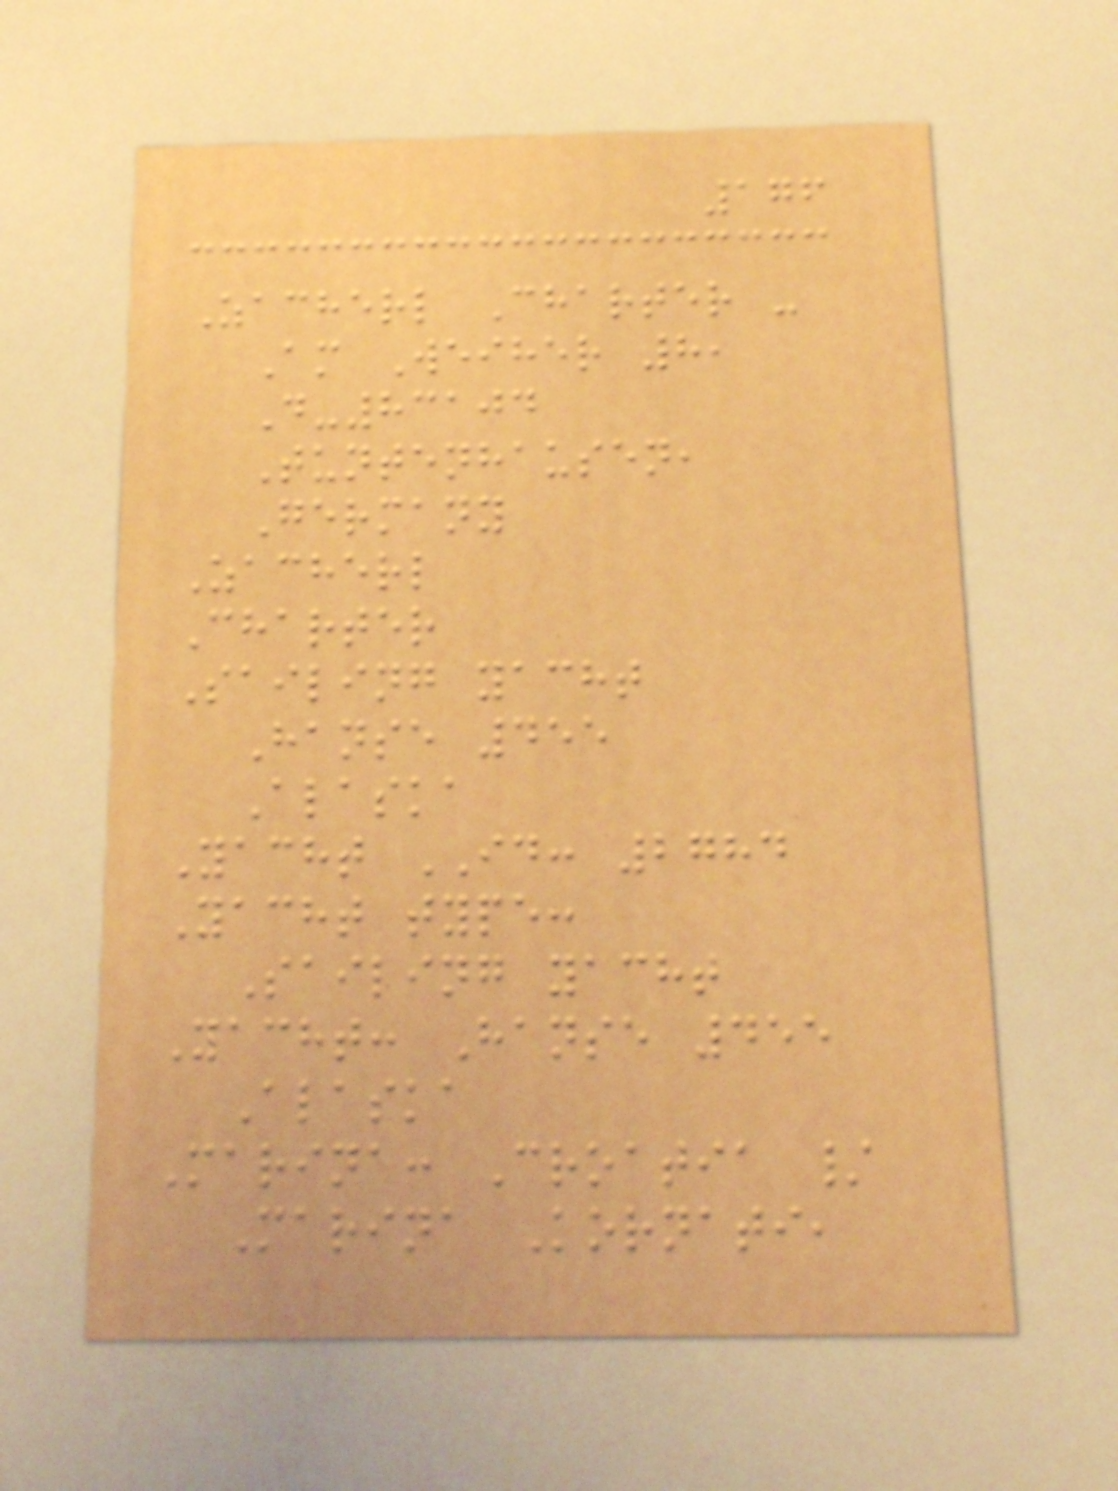176
Zacherl Charter -
Am Weiher 8,
D-83104
Tuntenhausen,
Germany
Zacherl
Charter
Sailing yacht
Hanse 455
Alaska
Yacht ID: 2784
Yacht type:
Sailing yacht
Yacht: Hanse 455
Alaska
Marina: Croatia /
Marina Kornati,
